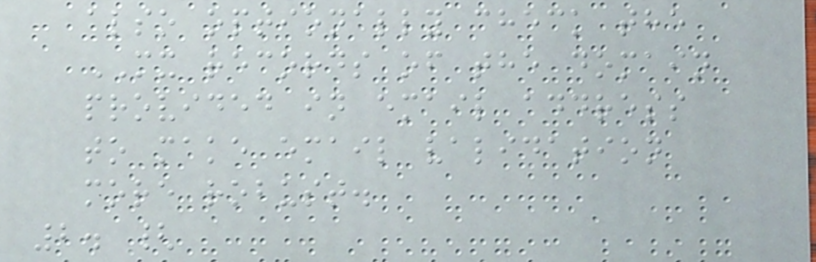also optionally check the
MX records of the domain
provided in email address
to make email validation
more robust.
2. {
